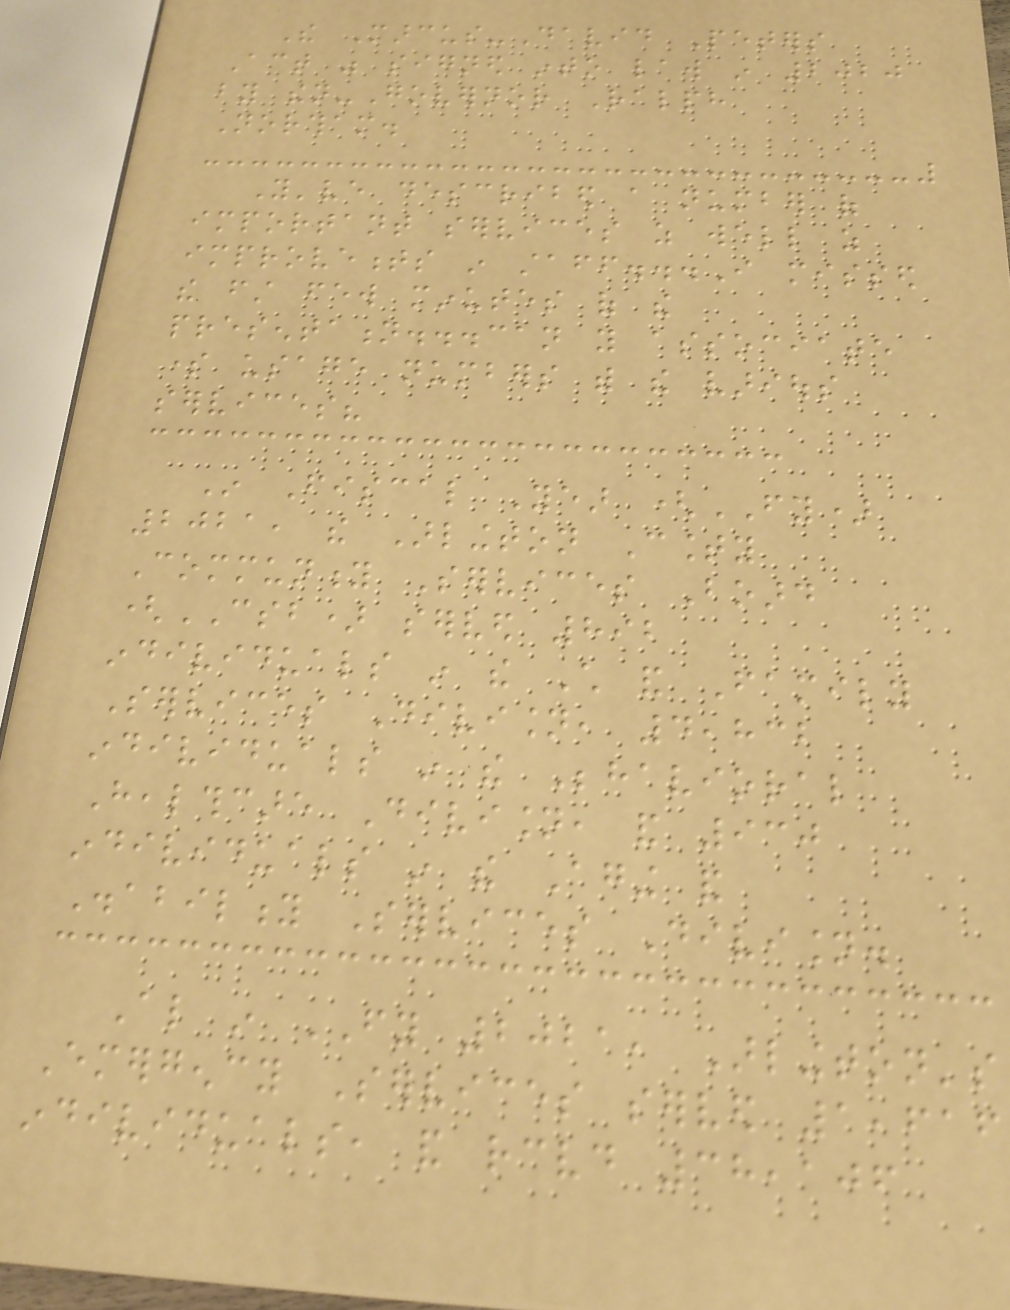The Marcus-David Peters
Act was signed into law in 2020
by then-Governor Ralph
Northam.
You've described a number of
important services as well as
improvements in staff...I missed
the first few minutes of the
presentation...can you associate
some usage numbers with the various
services?
In Fiscal Year (FY)
2021, the Arlington County
Community Services Board
(CSB) served 892
individuals in the Child and Family
Services Division, 4,832
individuals in the Behavioral
Healthcare Division, and 930
individuals in the Aging and
Disability Services Division.
Also in FY 2021, Arlington's
Emergency Services served 1,616
individuals, and received 38,106
